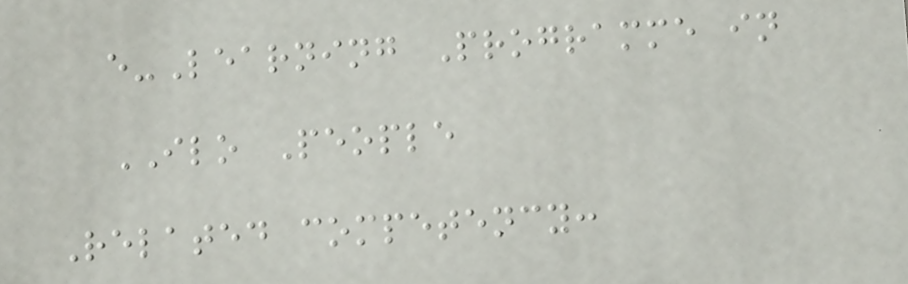e-Learning Programme in
ILO People
Related competency:
